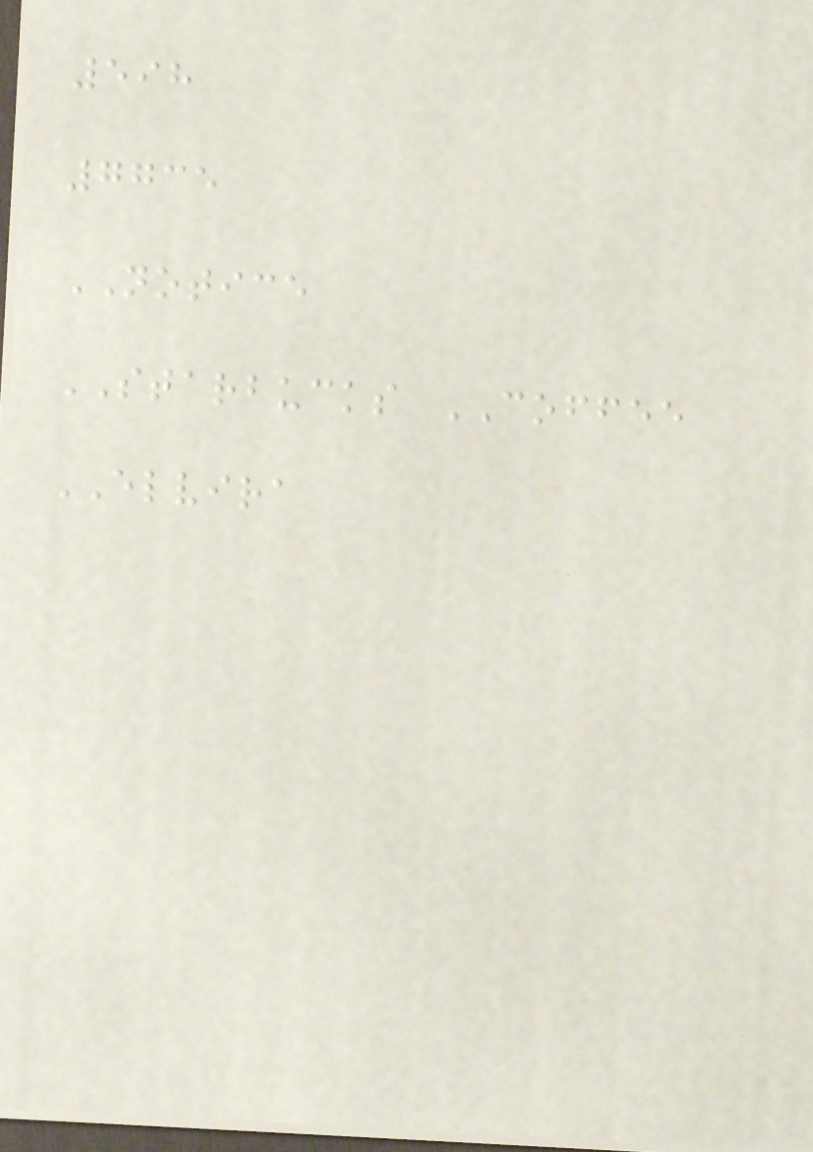598
7735
NOTICE
STARBUCKS COFFEE
ELVIRA
